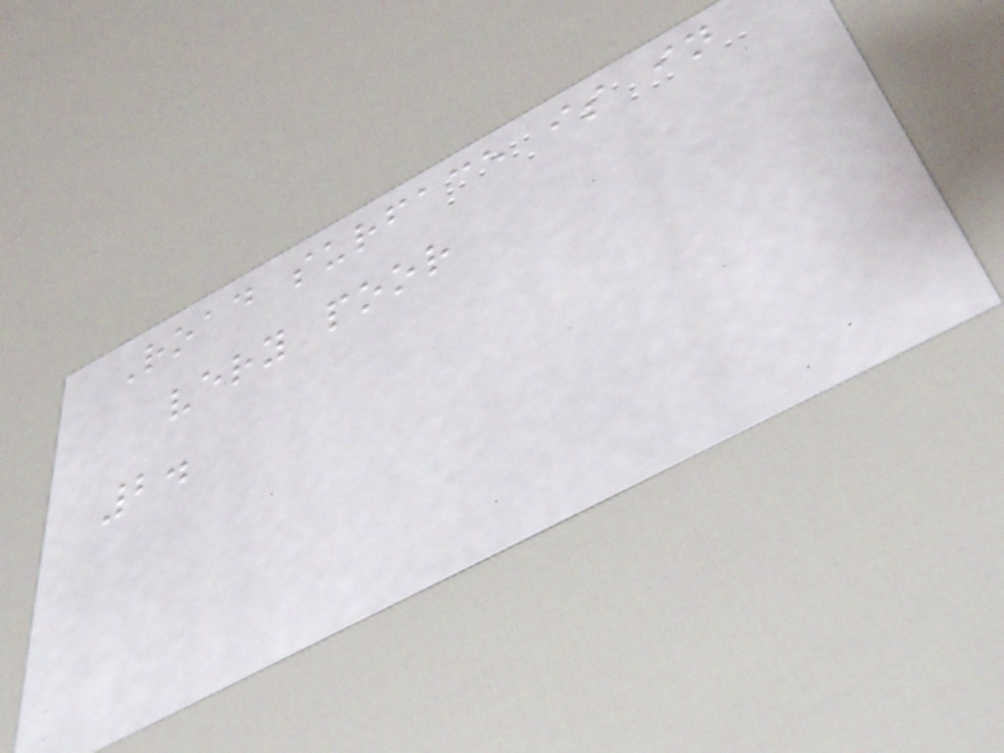Road surface is in
very poor
2.
